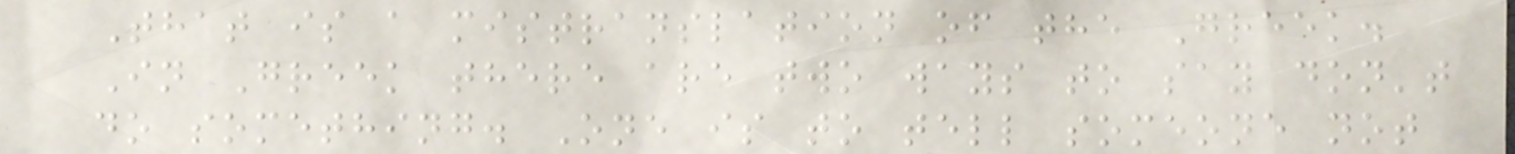That is a mistranslation of the Greek.
In Greek there are two ways to say don't
do something. One is to tell someone not
